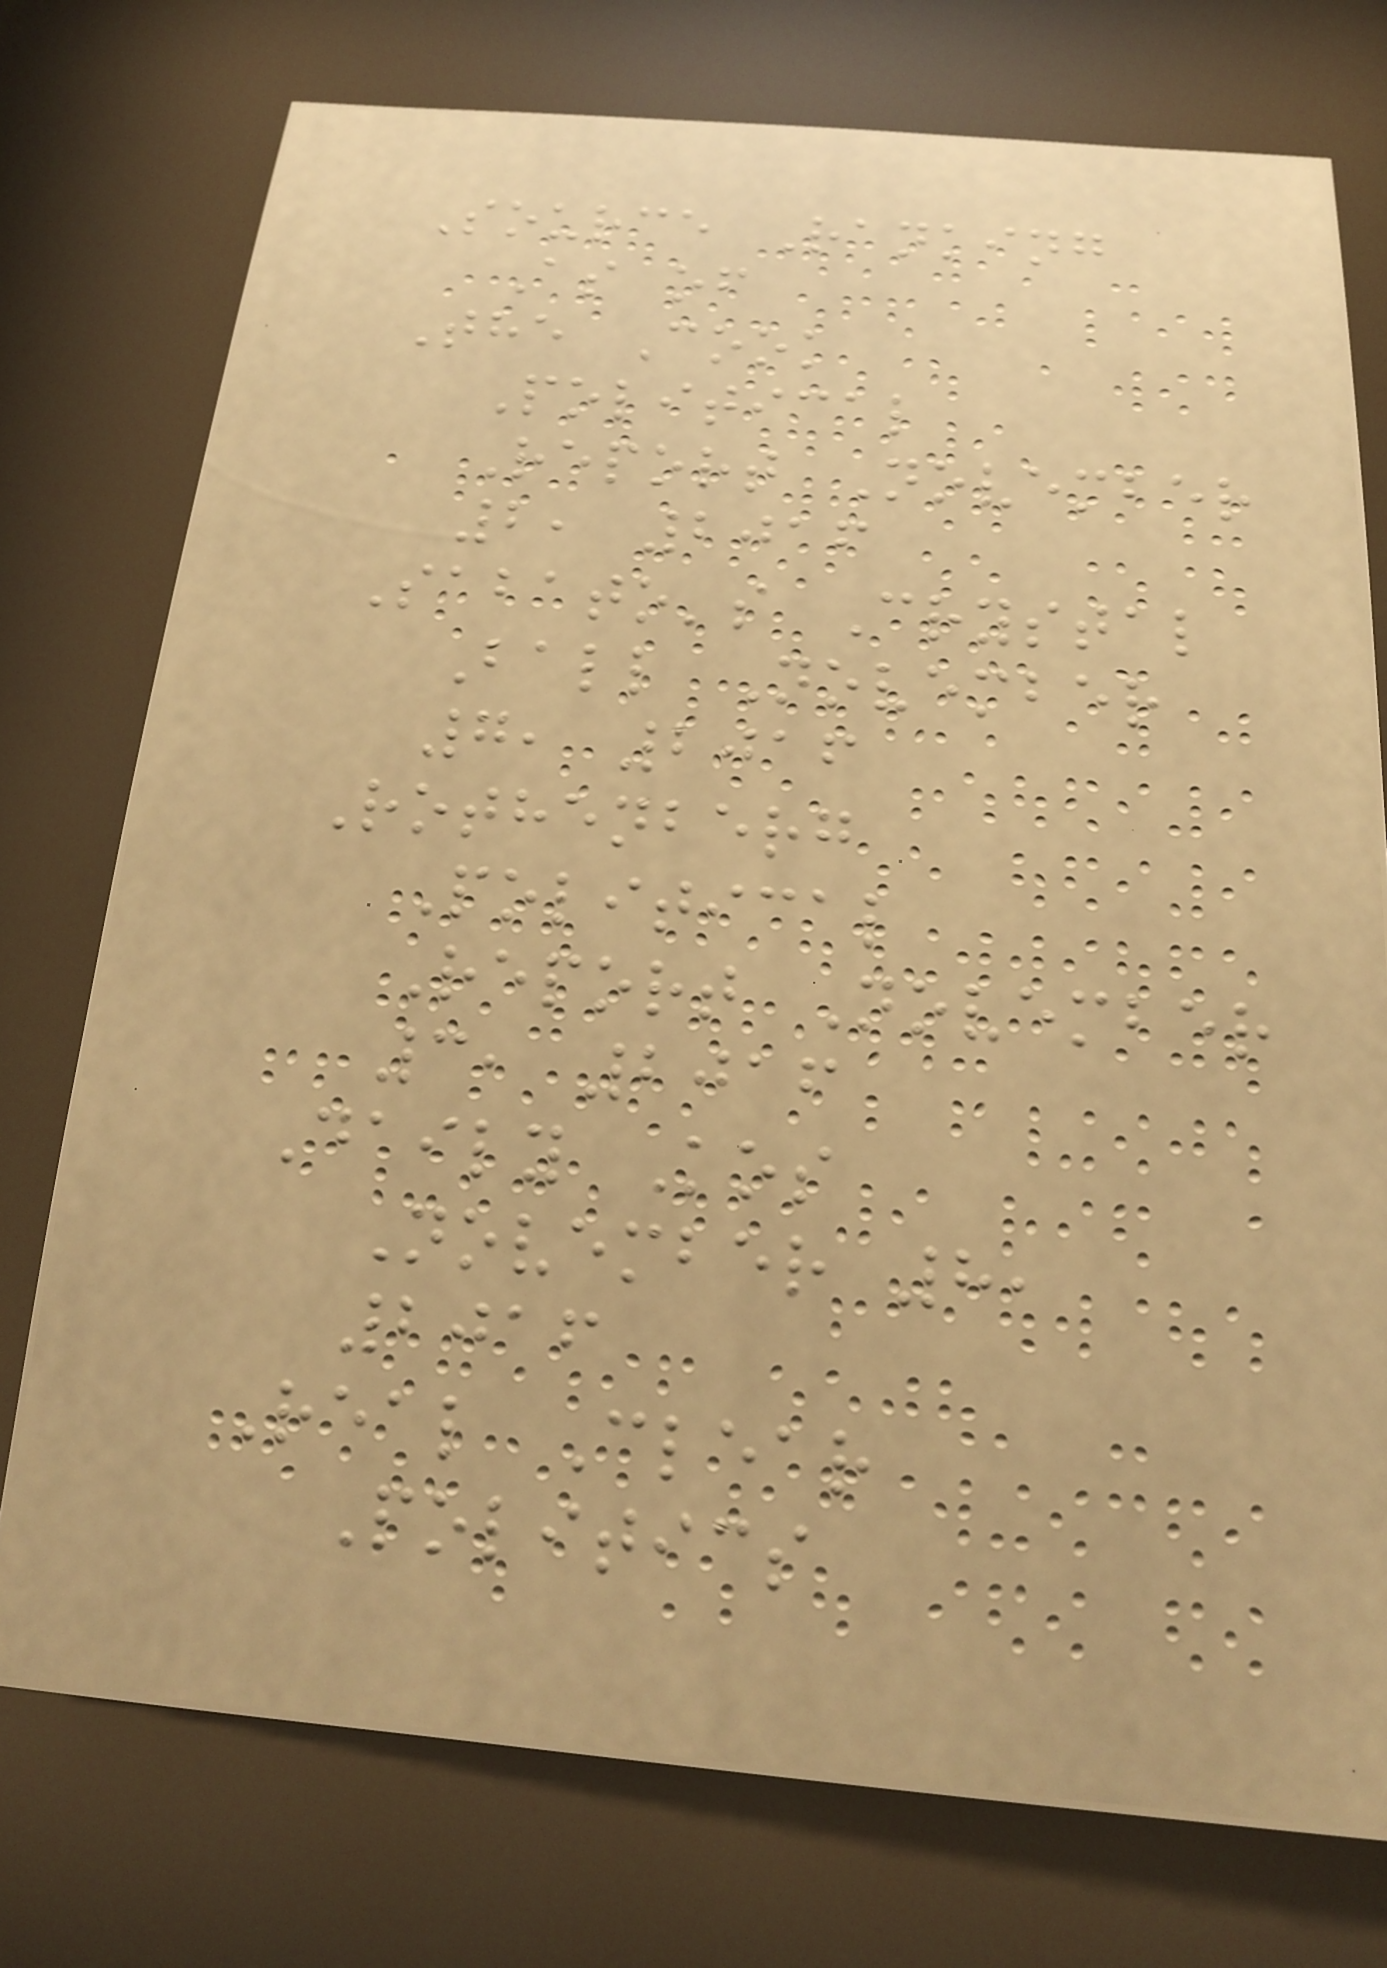Source Ranking
As of
The Cook
Political
Report November
2, 2016
Sabato's Crystal
Ball November
7, 2016
Rothenberg
Political
Report November
3, 2016
Daily Kos
November 8,
2016
Real Clear
Politics
